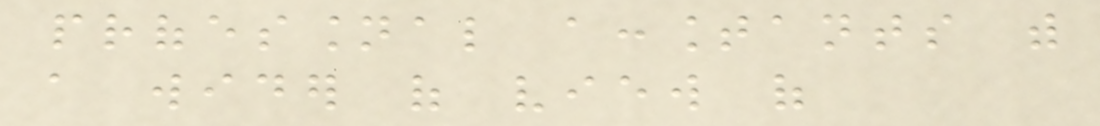professional accountants with
a wider of view of
